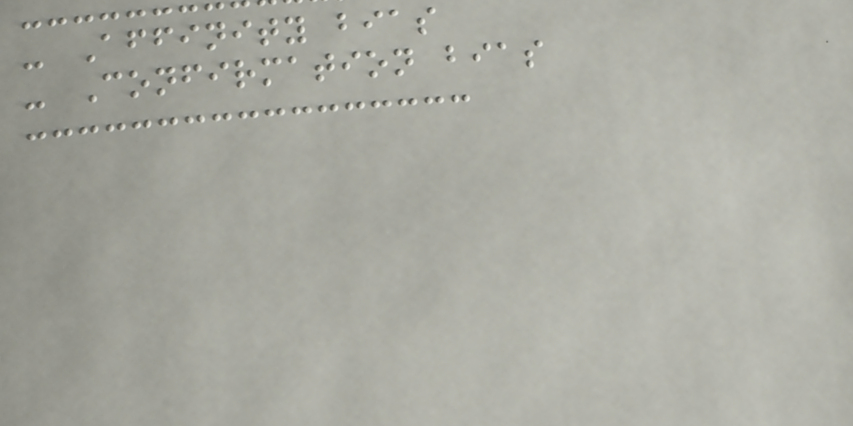- Affinity bias
- Confirmation bias
